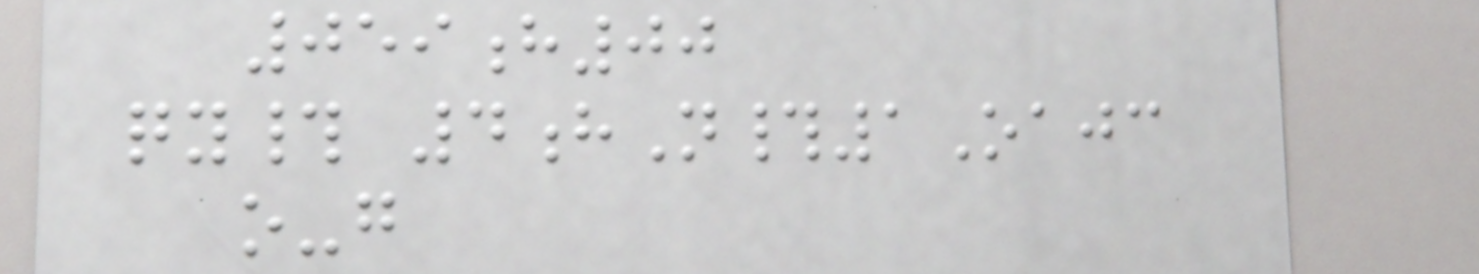059h00
qy# 4hN#1Oajc
o-g
